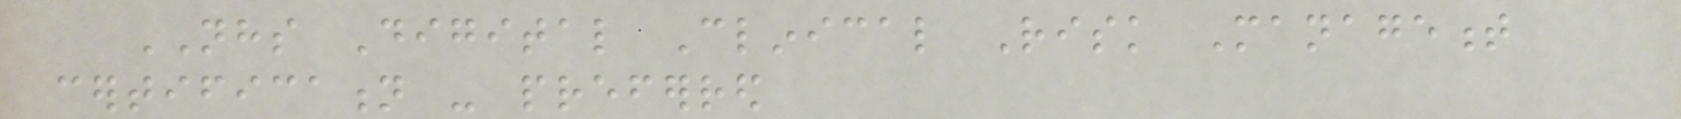NHS Digital Clinical Risk Management
certification - preferred
